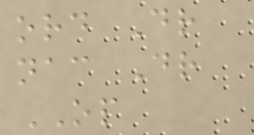ord Dr
nac Dr
OP
